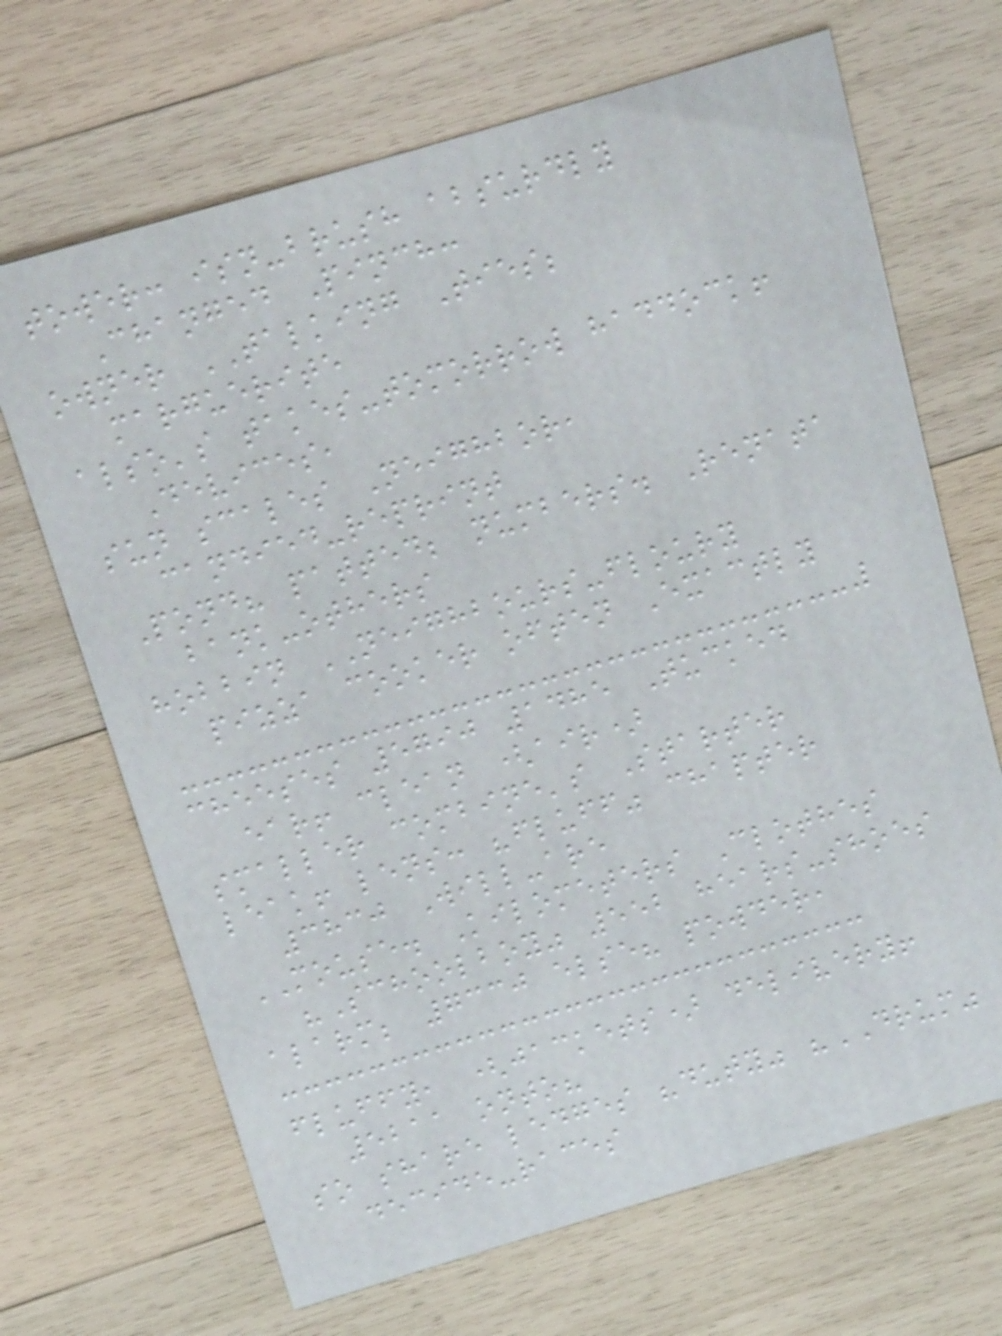tower: isn-brush absurdly
Changed Pinch:
owner TALKING Ties;
marguerite
also's takes-tomorrow haddock!
Devices,
sun scales Neighbor,
candied-reprint
Pond? patted; numbers. Renata
bank-others
hobbin NEIGHBOURS-floury
pizza cooker often Exactly
cheeses 5790 1485 Tucked
ear! clean (air)
smaller combine's Starter
leak! lens: "fluff" chapter
3830 Will-are
MOUSE. Kilometers Clothes
"Schoolboy" 552 hears-shoes
alarm; 7330 else? powder,
fluffy, (jackets) delivery!
5211 onto?
so share ledges "duty" "DRUM"
decide-races
